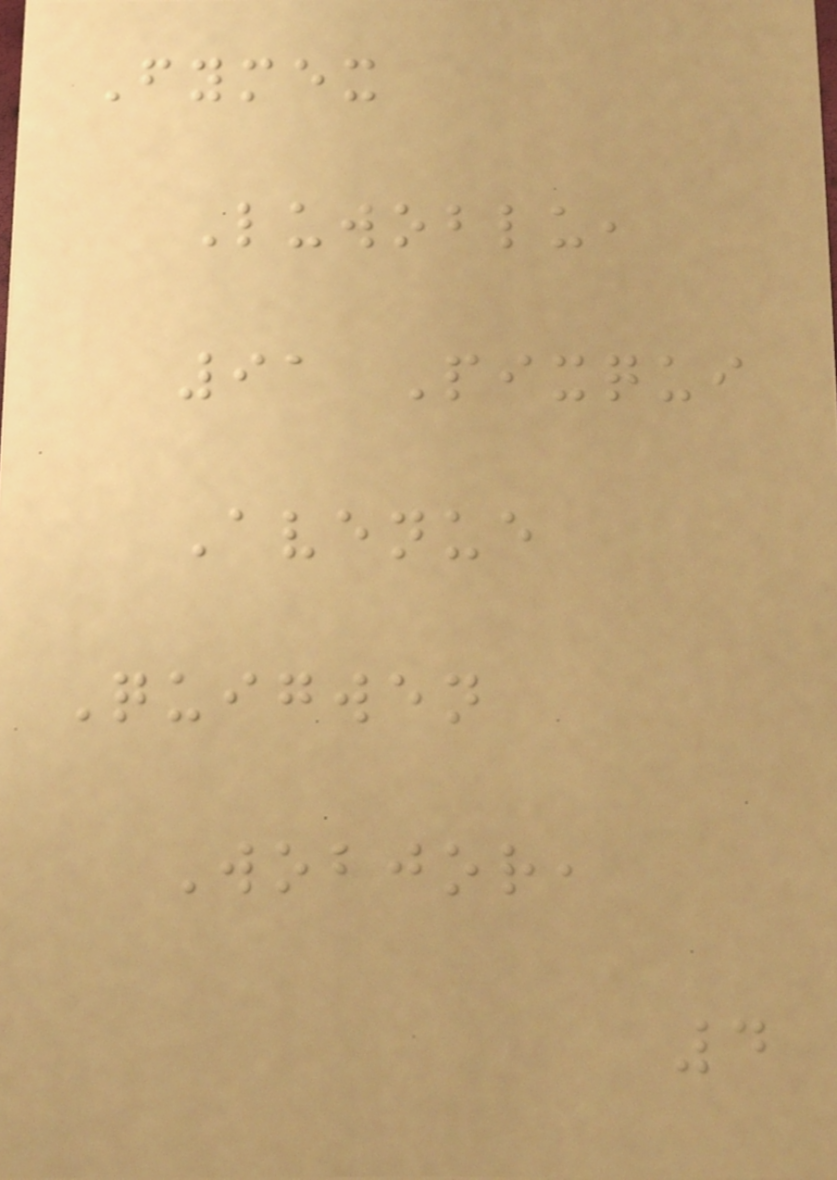Fymex
Luwoblu,
91 Pixqui
Avenue
Quigwen
Wobjor,
4
